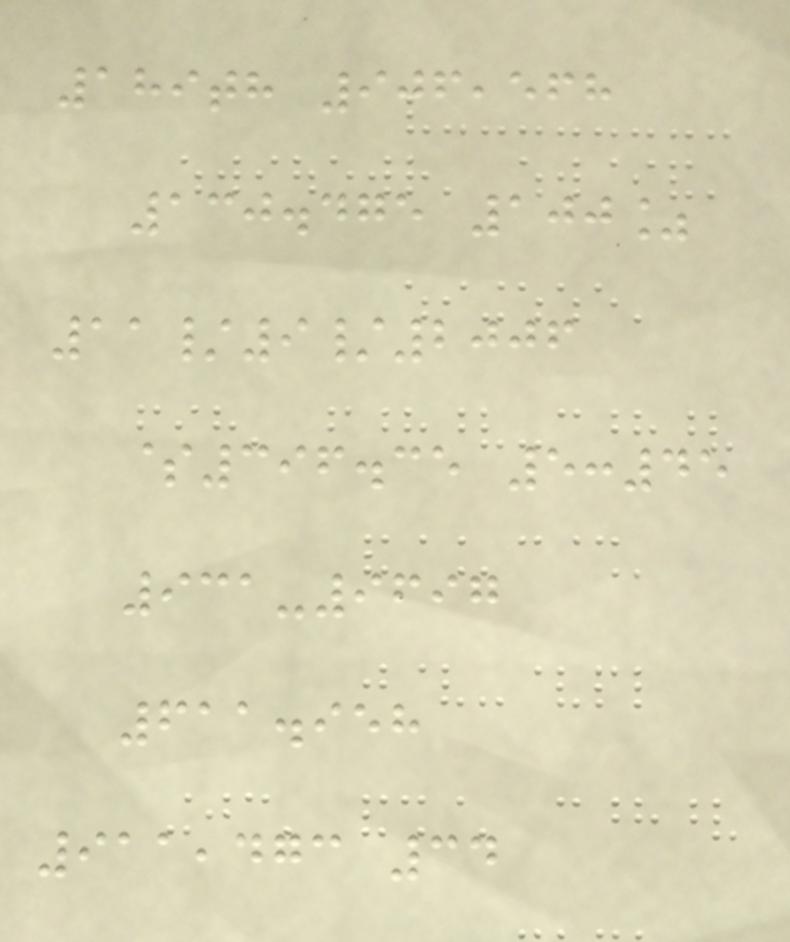189th 906,568
130.475 100%
11/9/2006
$396.35 5:45
931-9697
611.958
911,473 34
